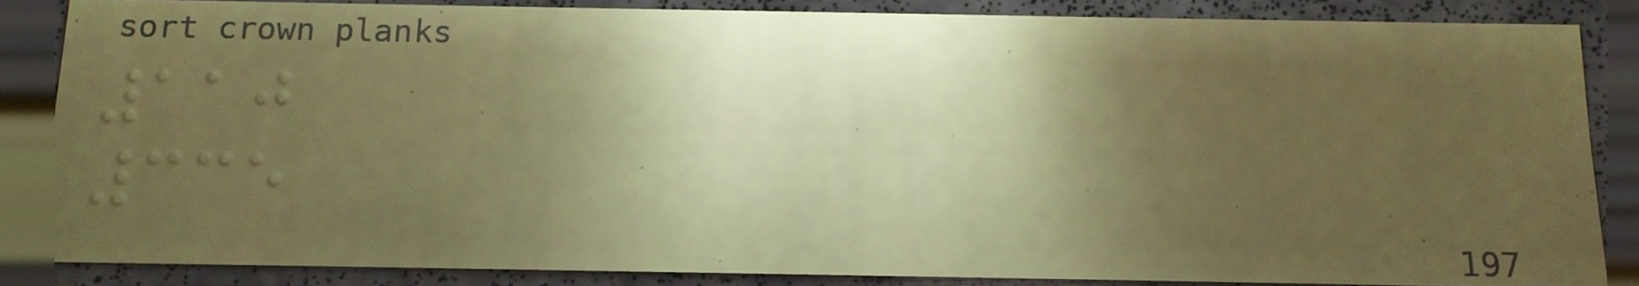110
335
